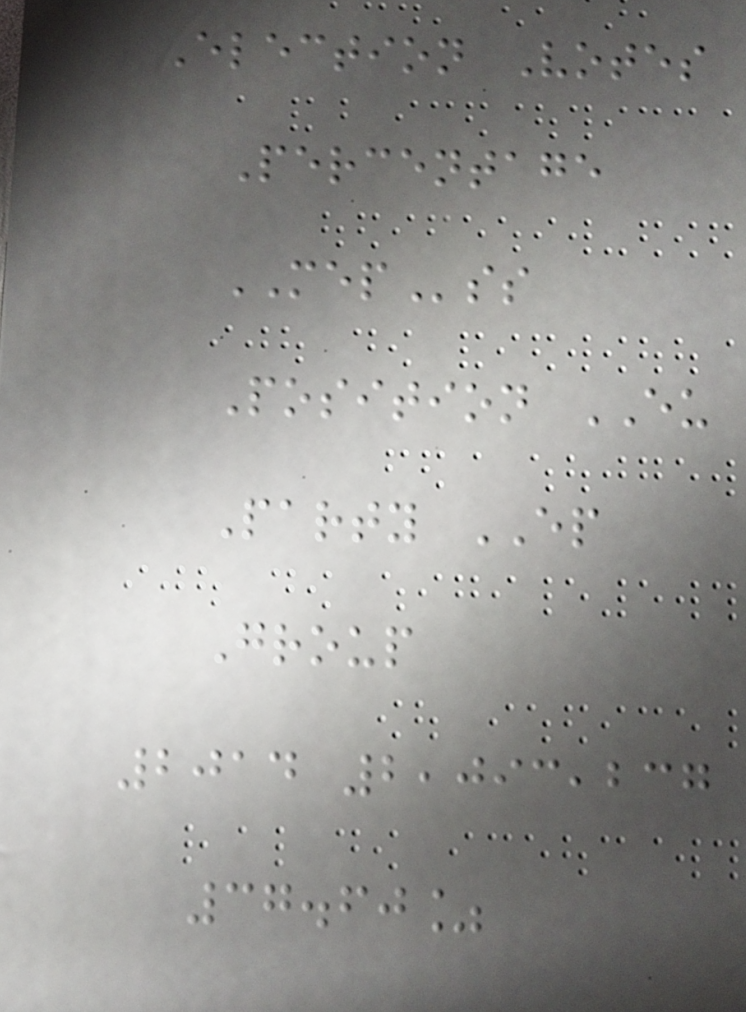Election Votes
Percentage
MEPss
Position EU
Party EP
Group
2014 2,093,237
37.60%
